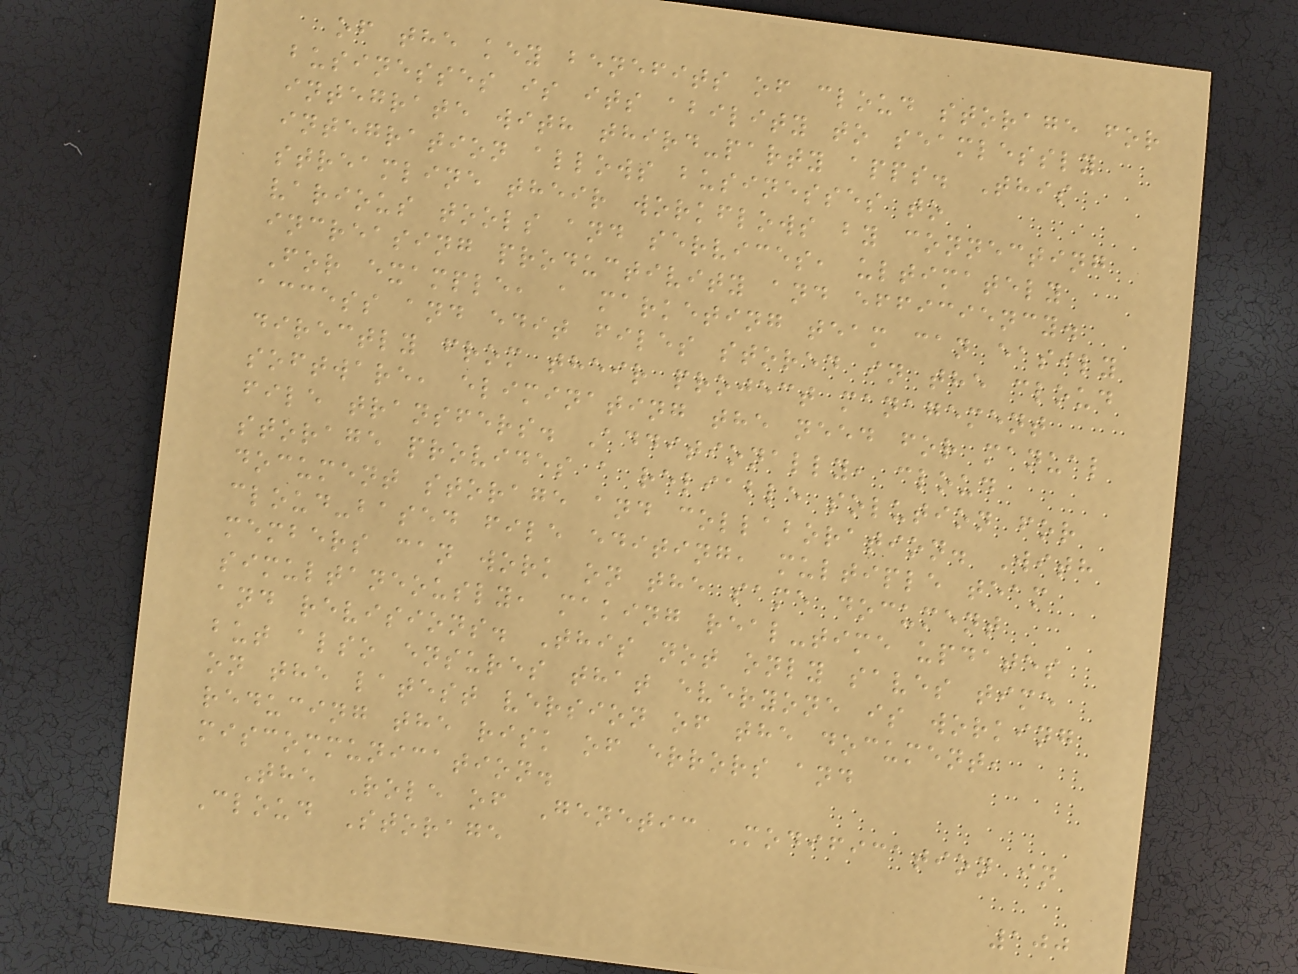of the key benefits of cloud storage for
businesses is its ability to seamlessly
integrate with third-party apps. This
integration allows businesses to
streamline their workflows by connecting
various tools and services, ultimately
increasing productivity and efficiency.
For example, a marketing team can easily
access and edit files stored in the cloud
directly from their project management
software, eliminating the need for manual
file transfers. Additionally, cloud
storage provides a reliable solution for
document storage and collaboration. With
cloud-based file editing, multiple team
members can work on the same document
simultaneously, making real-time updates
and revisions. This not only saves time
but also ensures that everyone is working
on the latest version of the document,
reducing the risk of errors and
miscommunication.
The Role of Genetic Modification in
Cloud Storage
100
